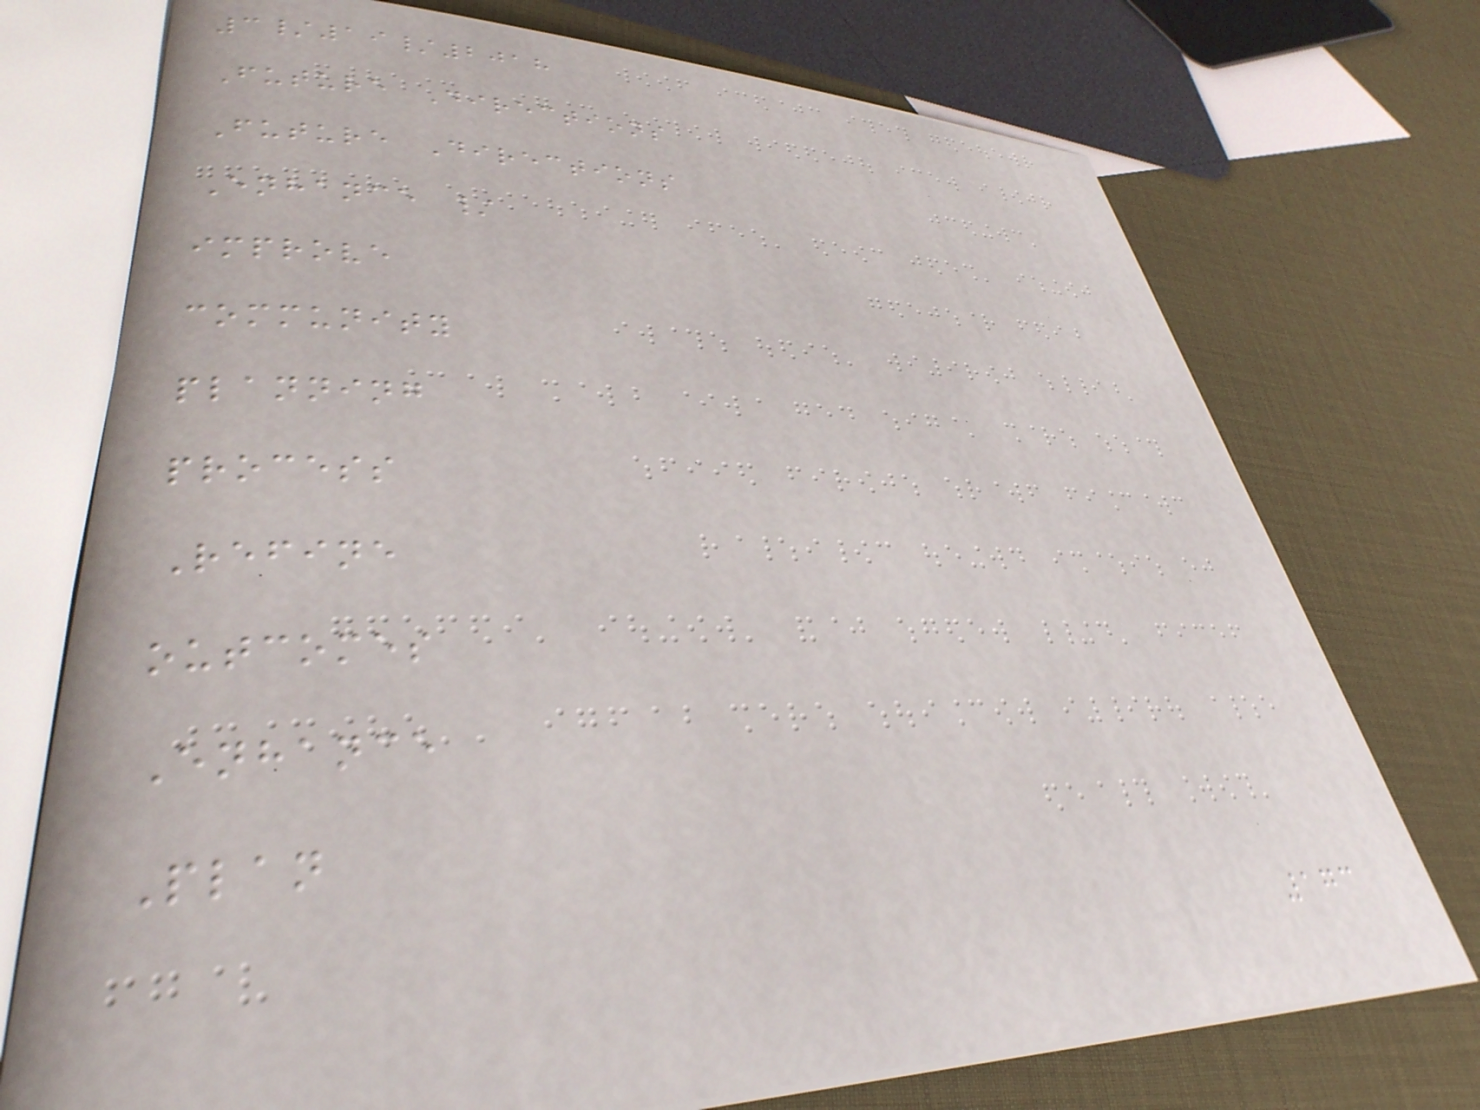3/19/2018
Future Directions
Future Directions
Enhance /
improve
community
planning
process
Refine
outcomes
Enhance
Plan
173
